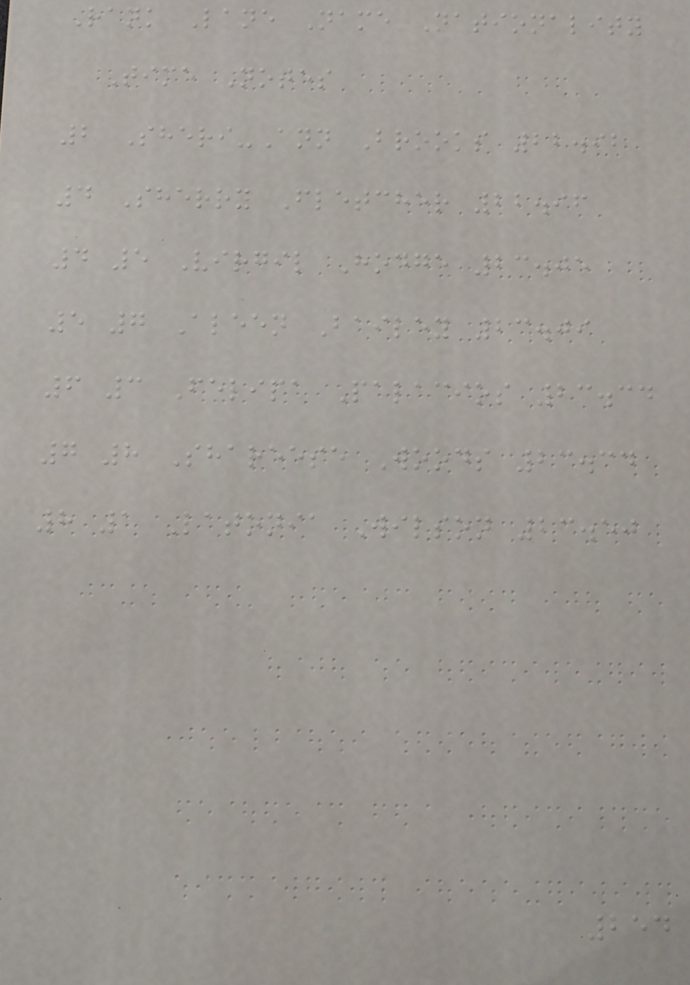Rank Lane Name Nationality
Time Notes
2 Sheri-Ann Brooks 22.92
4 Sherry Fletcher 22.96
4 5 Virgil Hodge 23.05
5 7 Aleen Bailey 23.09
6 3 Felipa Palacios 23.34
7 8 Shareese Woods 23.34
8 1 Latonia Wilson 23.50
254
